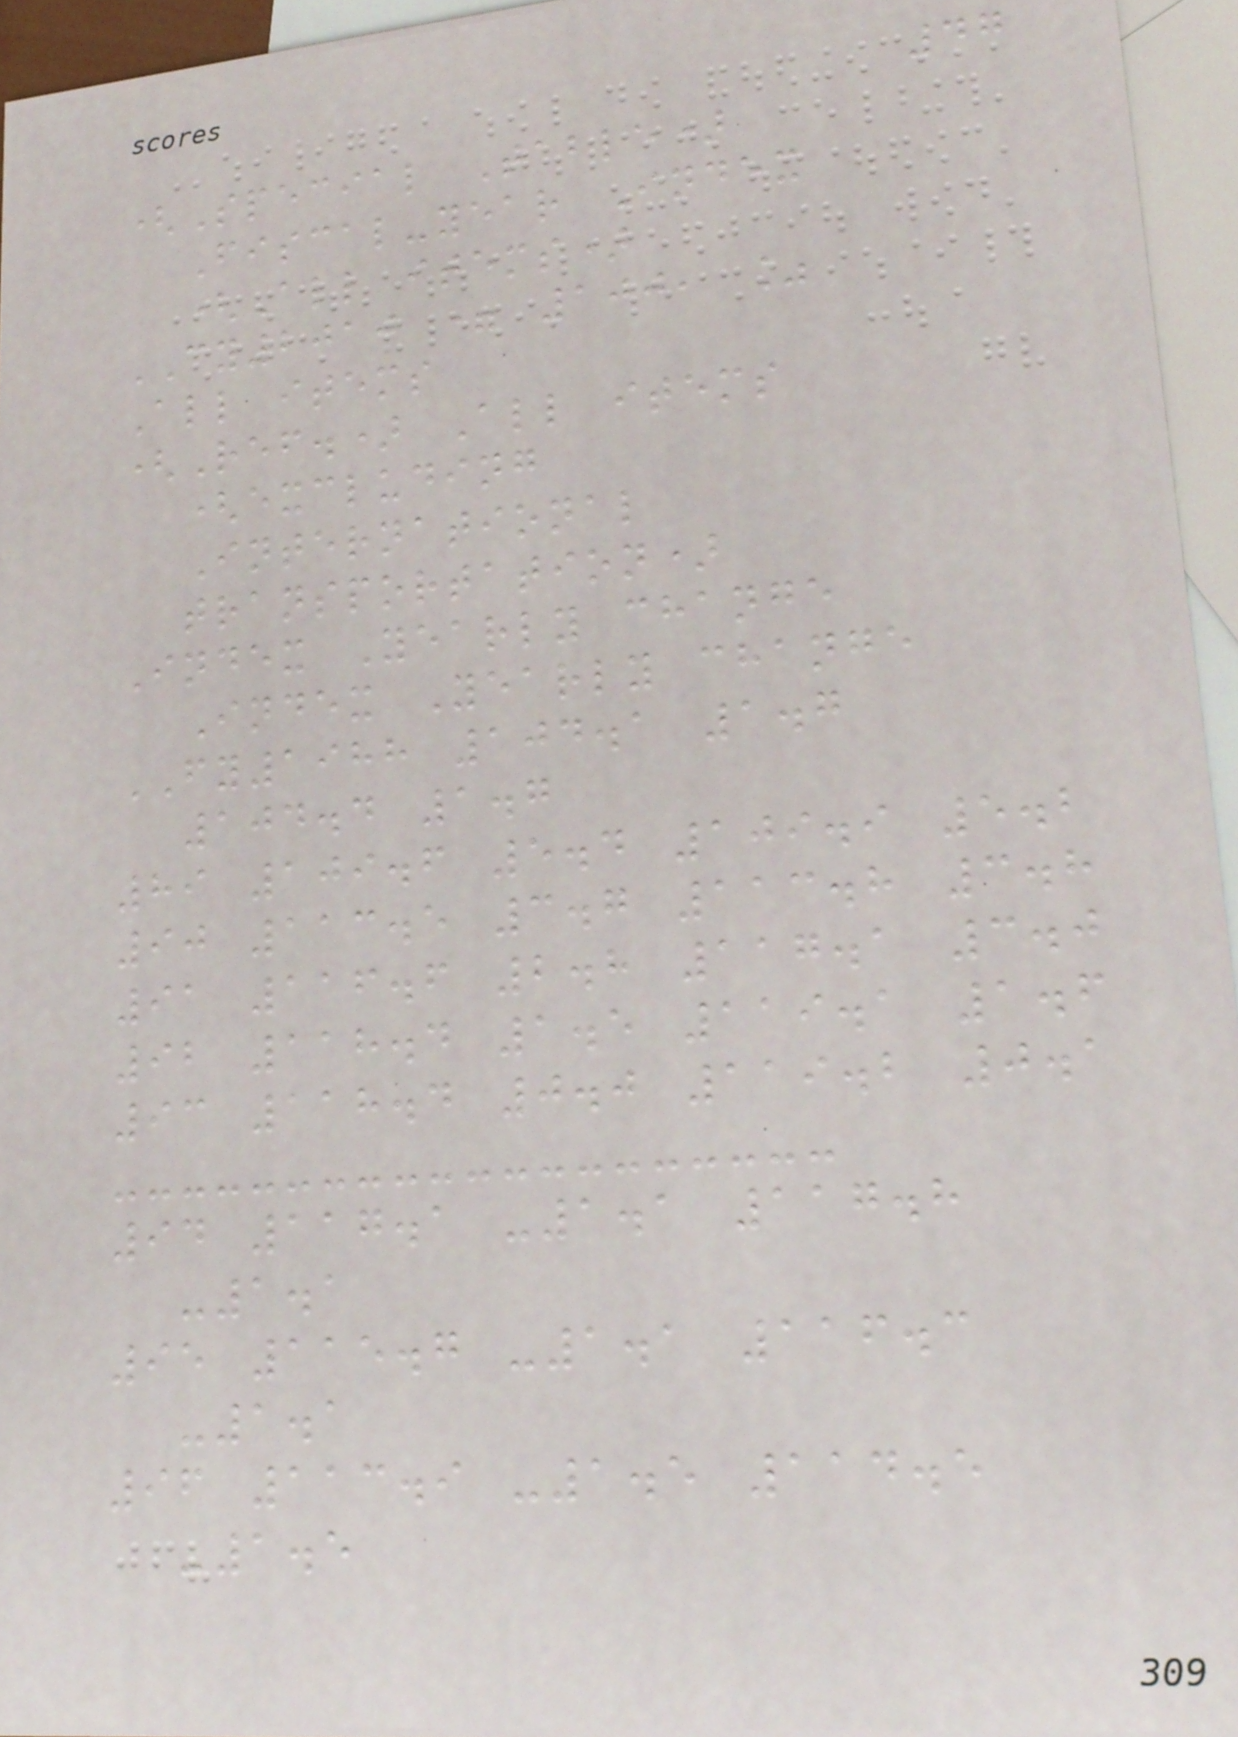47
(Special Table)
Fiscal-year Index
(All items)
CY2010 = 100, %
All items
(Ref.) All items
(excluding
International
transportation)
Index Yearly change
Index Yearly change
FY1988 104.1 1.7
104.4 1.7
89 109.6 5.4 109.9 5.2
90 113.5 3.7 113.8 3.8
91 116.6 2.8 117.1 3.0
92 118.4 1.5 119.1 1.6
93 118.4 0.0 119.2 0.1
94 117.1 -1.1 117.8
-1.1
95 115.7 -1.1 116.3
-1.1
96 113.9 -1.5 114.5
-1.5
